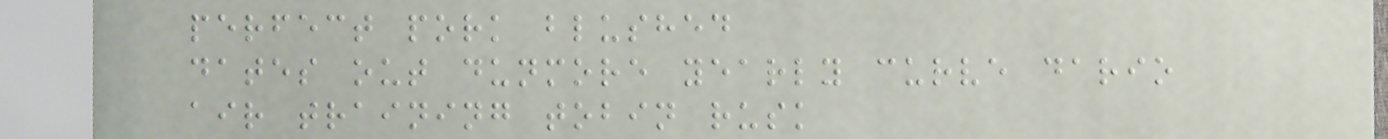perfect pork blushed
dates out dunmore yearly curve dario
air training tobin rusk
